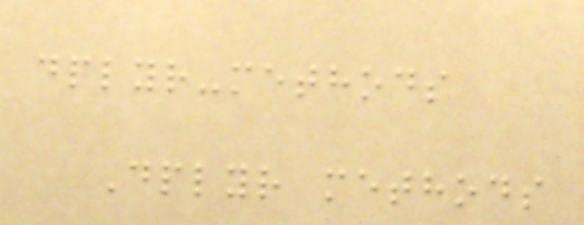dplyr-methods
Dplyr methods
